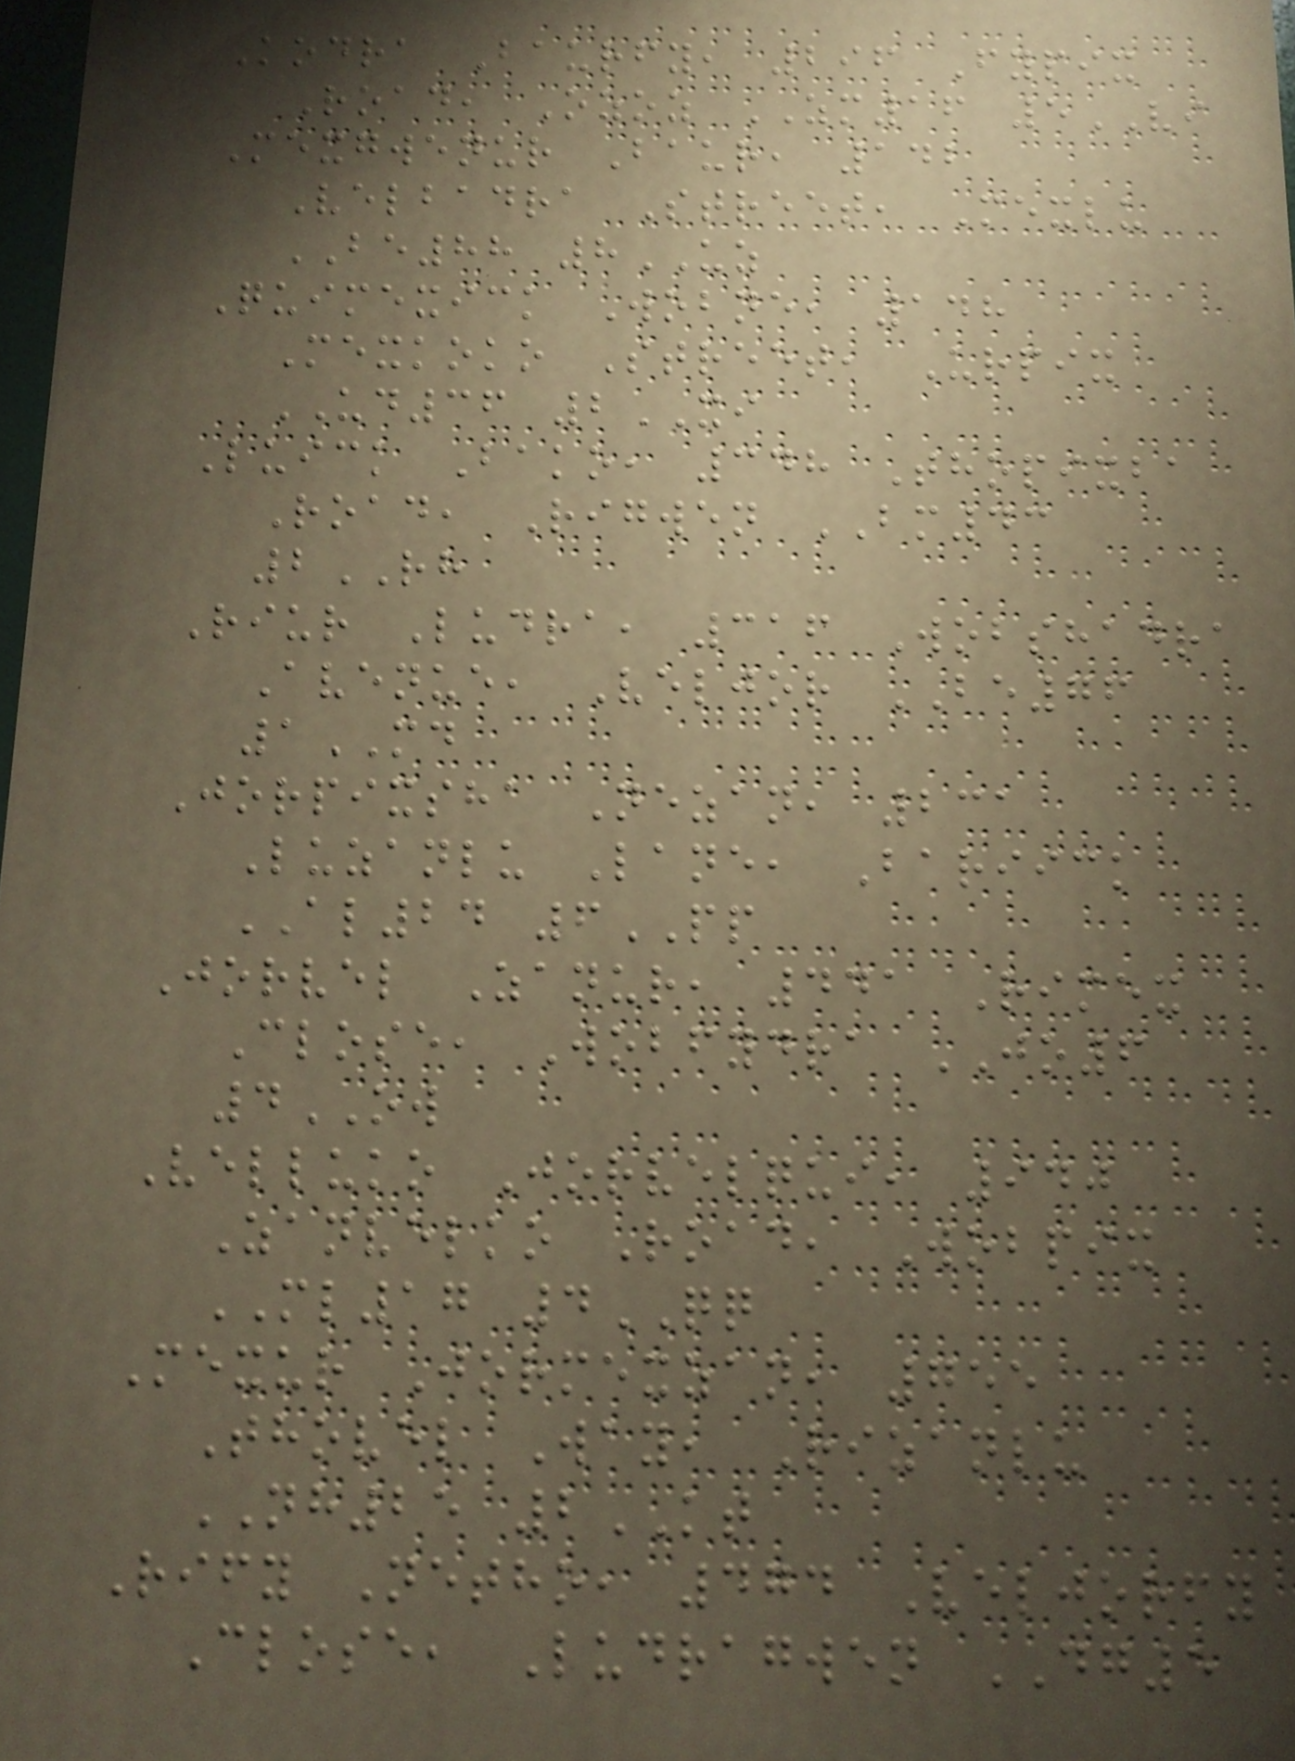Kodra Baurfy, 296 Fypix
Road, Ozoz ZM16 5VI
Mexgwenur Baur, 142
Velbadra Street, Mexlu
BE88 8UZ
Quimexick Wobne, 148
Mexkoko Street, Urpix
UD36 2XI
Luick Bako, 348 Thopixba
Road, Rigwen BM43
2RH
Riur Ludra, 316 Wobshadra
Avenue, Veljor BE76
1MD
Jorpixsha Nezan, 231
Luzanlu Lane, Bariick
AL24 6PP
Jorvel Zanur, 441 Rimex
Close, Wobfydra JO6
4OW
Velluko Jorvelqui, 940
Zanvelko Road, Wobpix
ML17 4QQ
Mexur Jormexzan, 755
Thovel Way, Rizanlu
NH25 2KT
Rify Netho, 474 Veljorfy
Close, Ludragwen DG5
